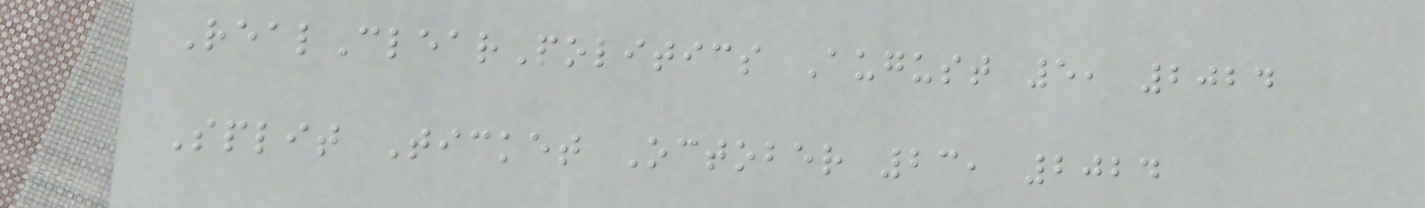RealClearPolitics August 5, 2024
Split Ticket October 23, 2024
